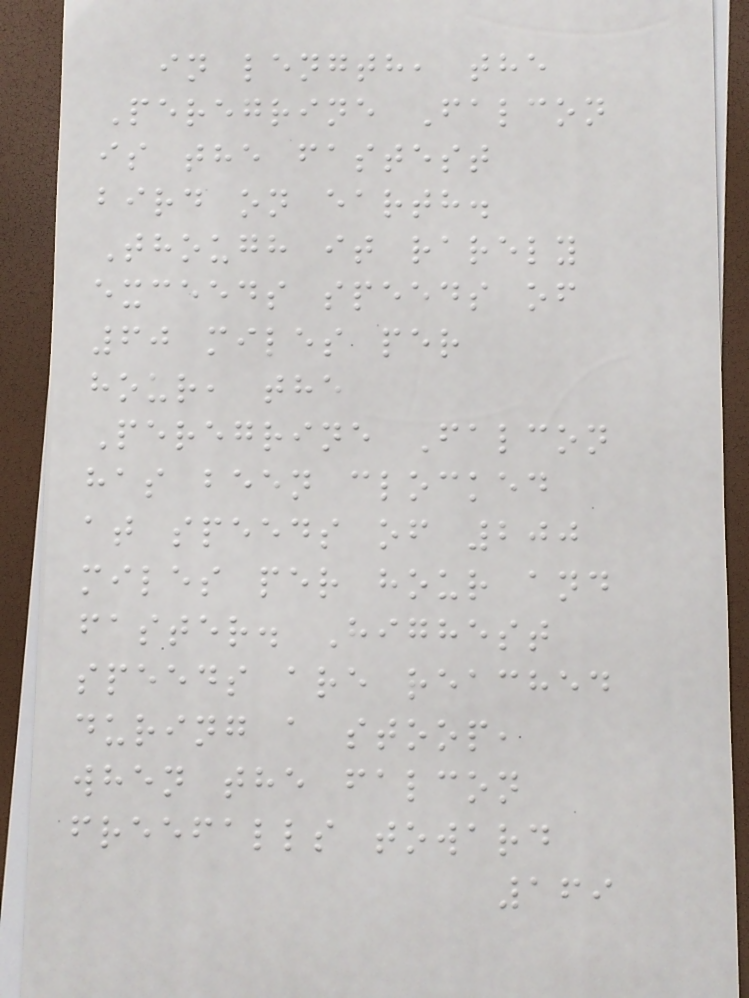in length, the
Peregrine Falcon
is the fastest
bird on earth.
Though it rarely
exceeds speeds of
60 miles per
hour, the
Peregrine Falcon
has been clocked
at speeds of 200
miles per hour and
faster. Highest
speeds are reached
during a stoop,
when the falcon
freefalls toward
169
